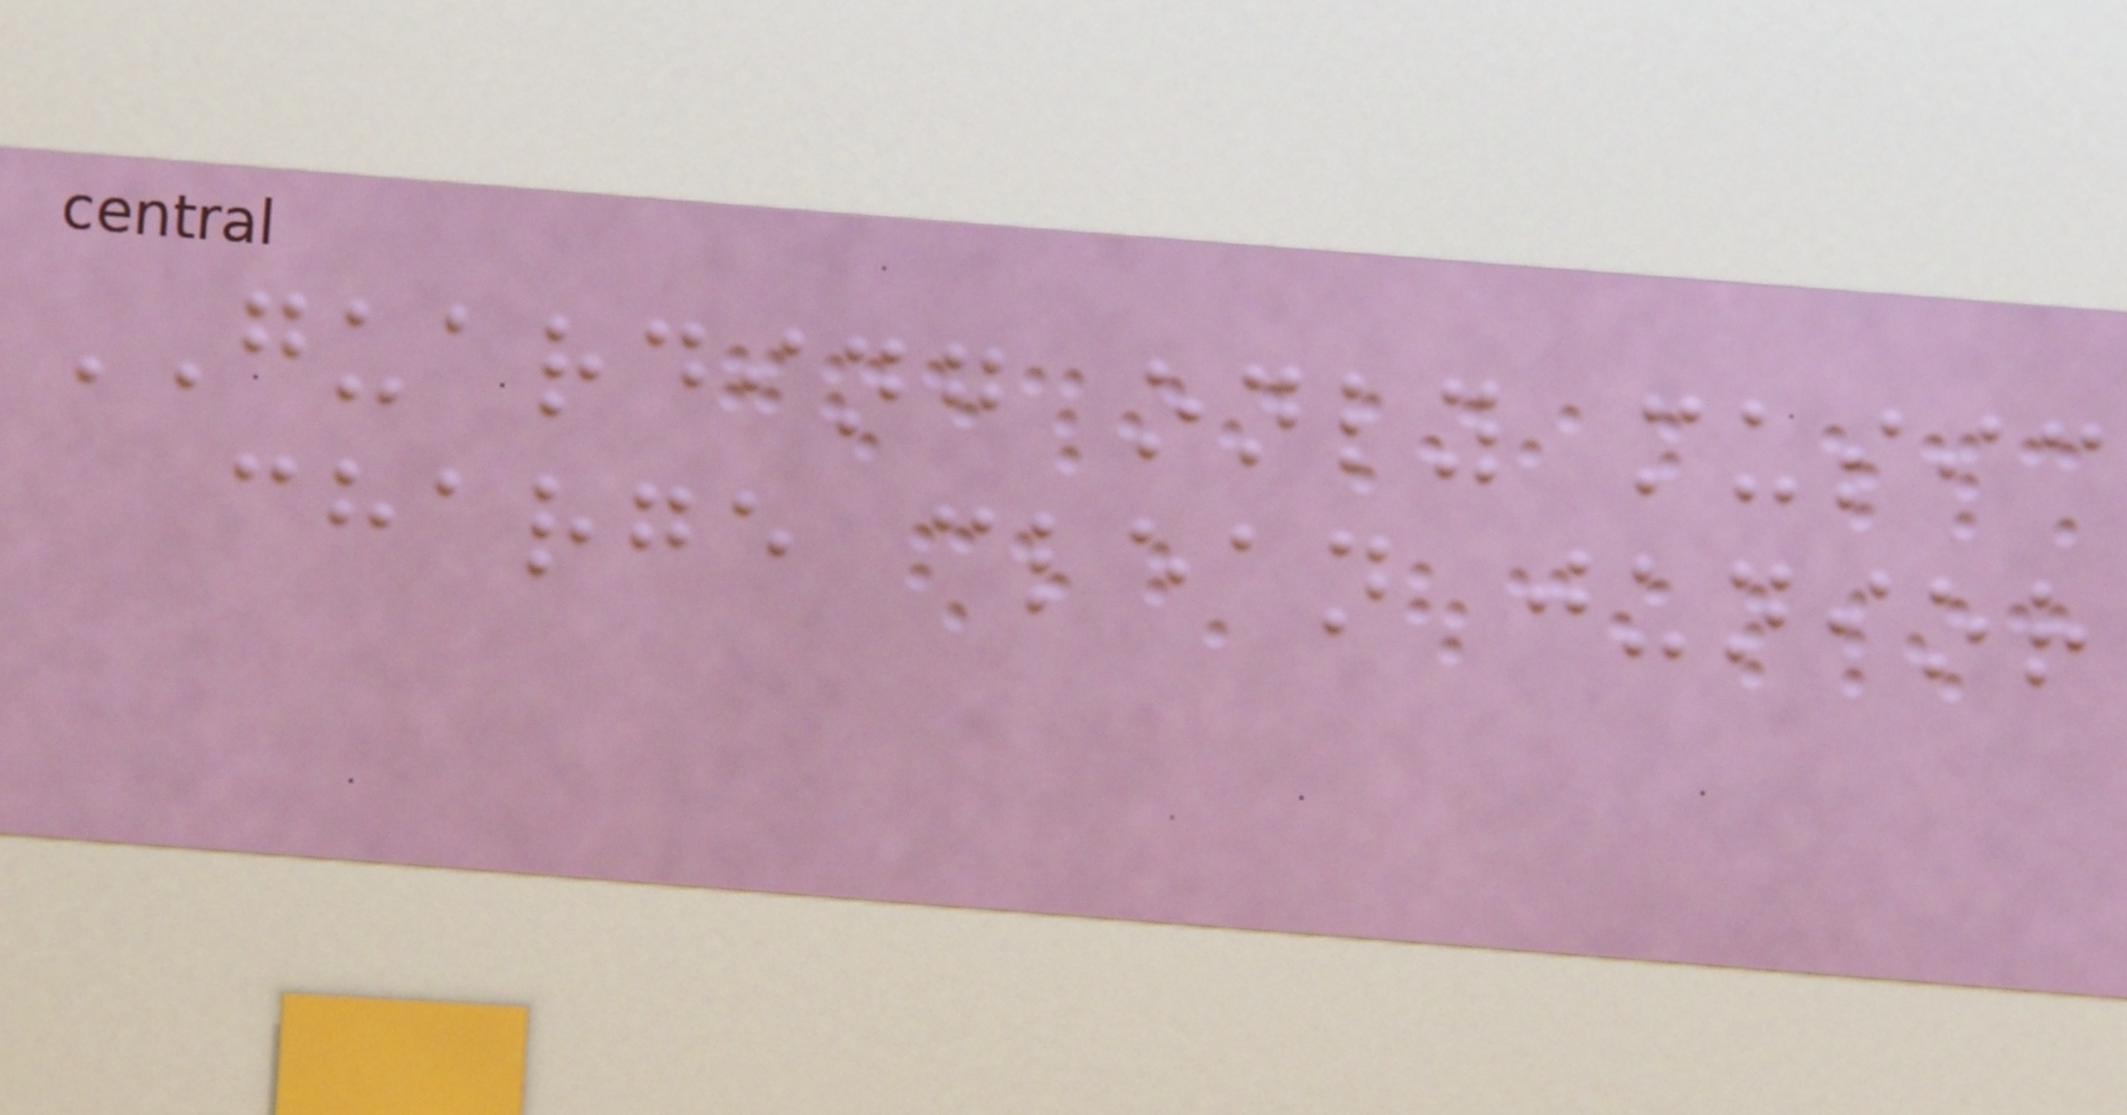GUARDING only music
charge clean junior
